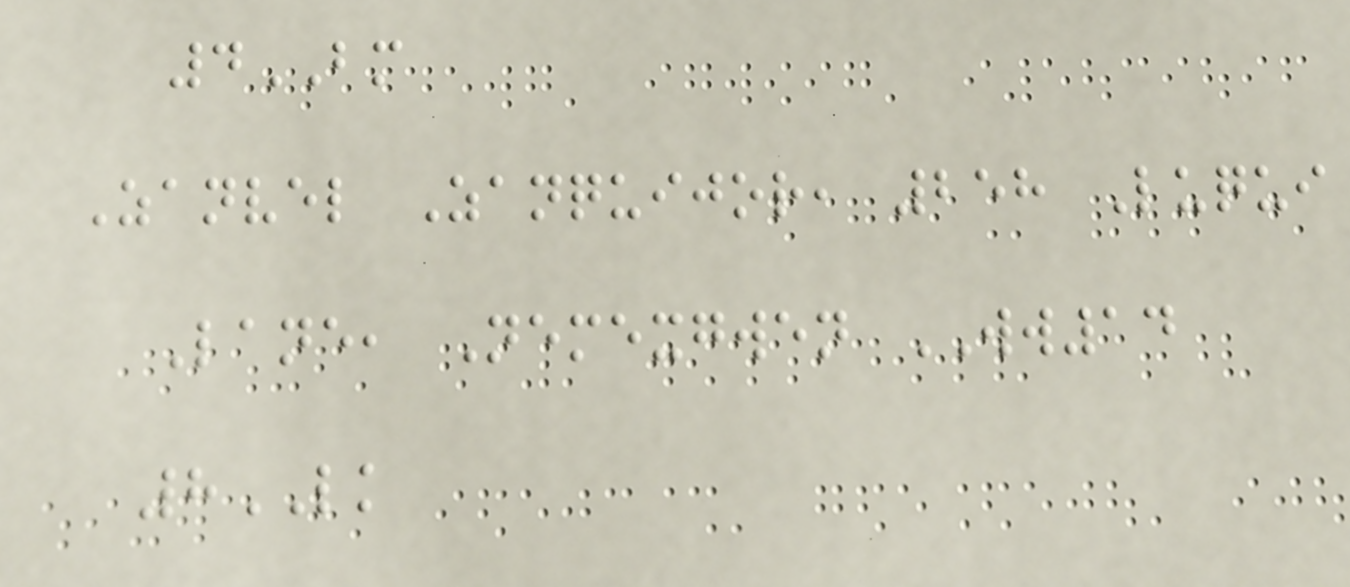4BM
Zanvel Zanquijor, 258 Luqui
Lane, Nemexgwen WW14
8LK
